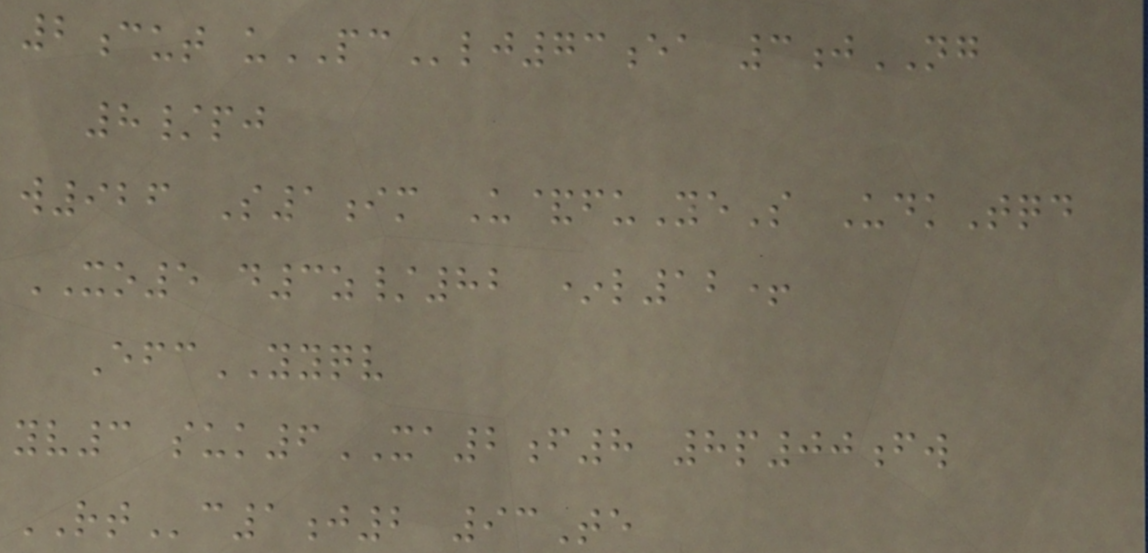2cut uPClj73ea 3jNG
8/pj
w926 S1im U&fuYeS UdkTqd
XO5 d3z/82 *l12+
EfcYYQV
yv3 suk6XA2f8 8p00fw
RTc1j2 93Te
